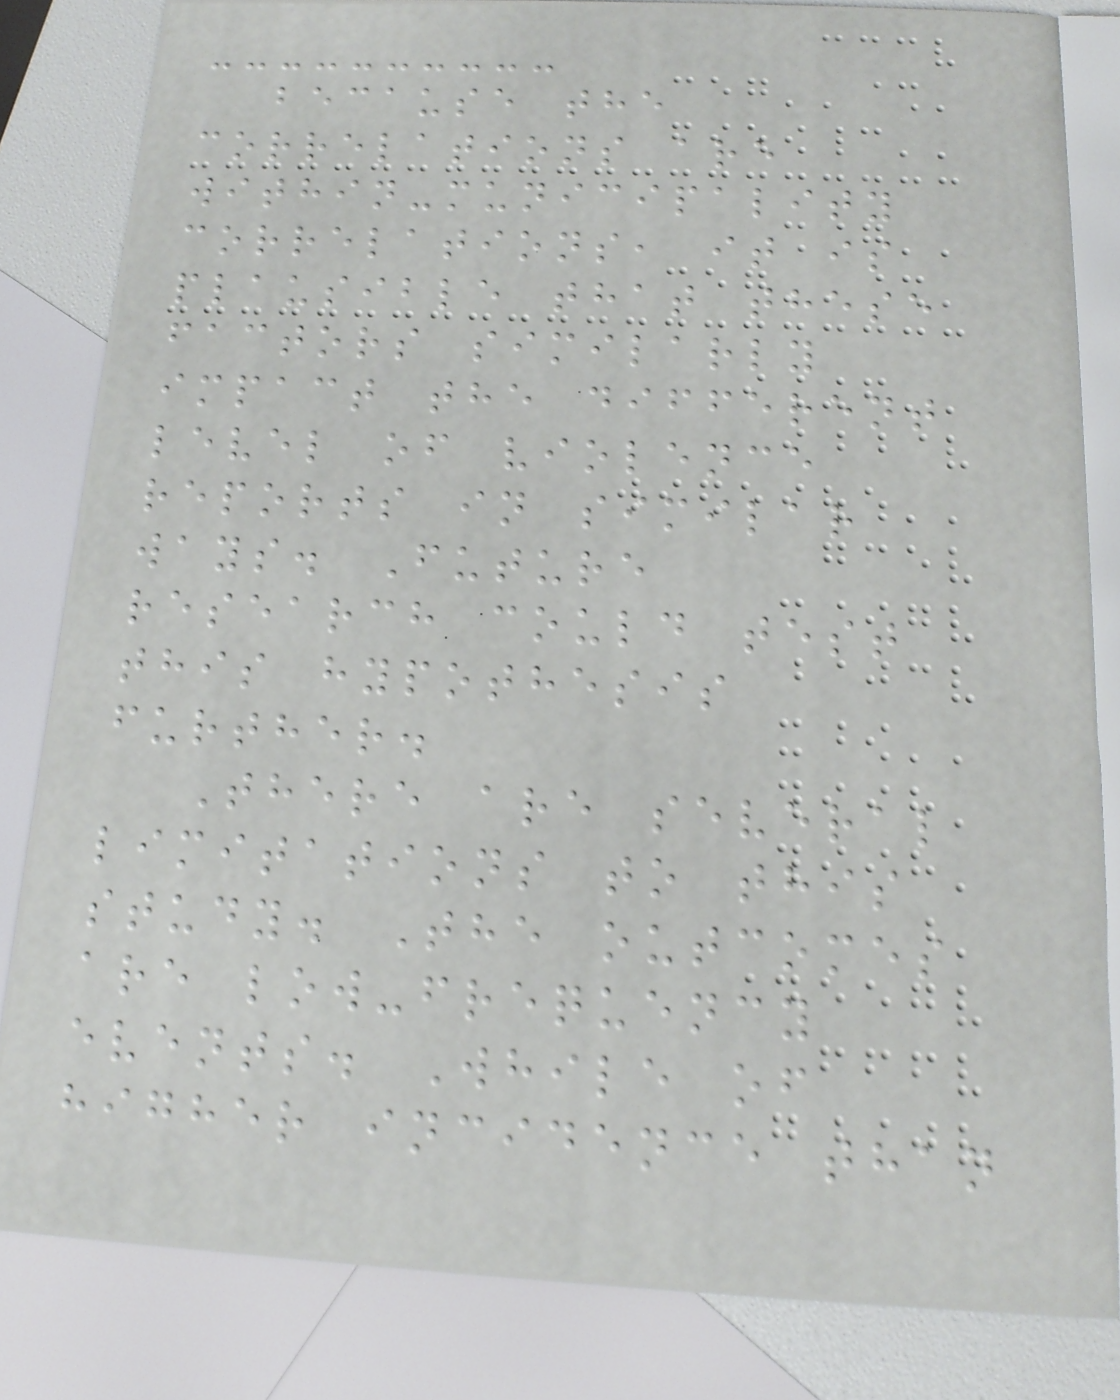because the
correlations are
within-municipality
correlations, it is
plausible that these
factors similarly
impact the different
level of violence
reports in similar
ways. Future
research could test
this hypothesis
further.
There are several
limitations to this
study. The outcomes
are low-frequency
events. While of
higher incidence than
